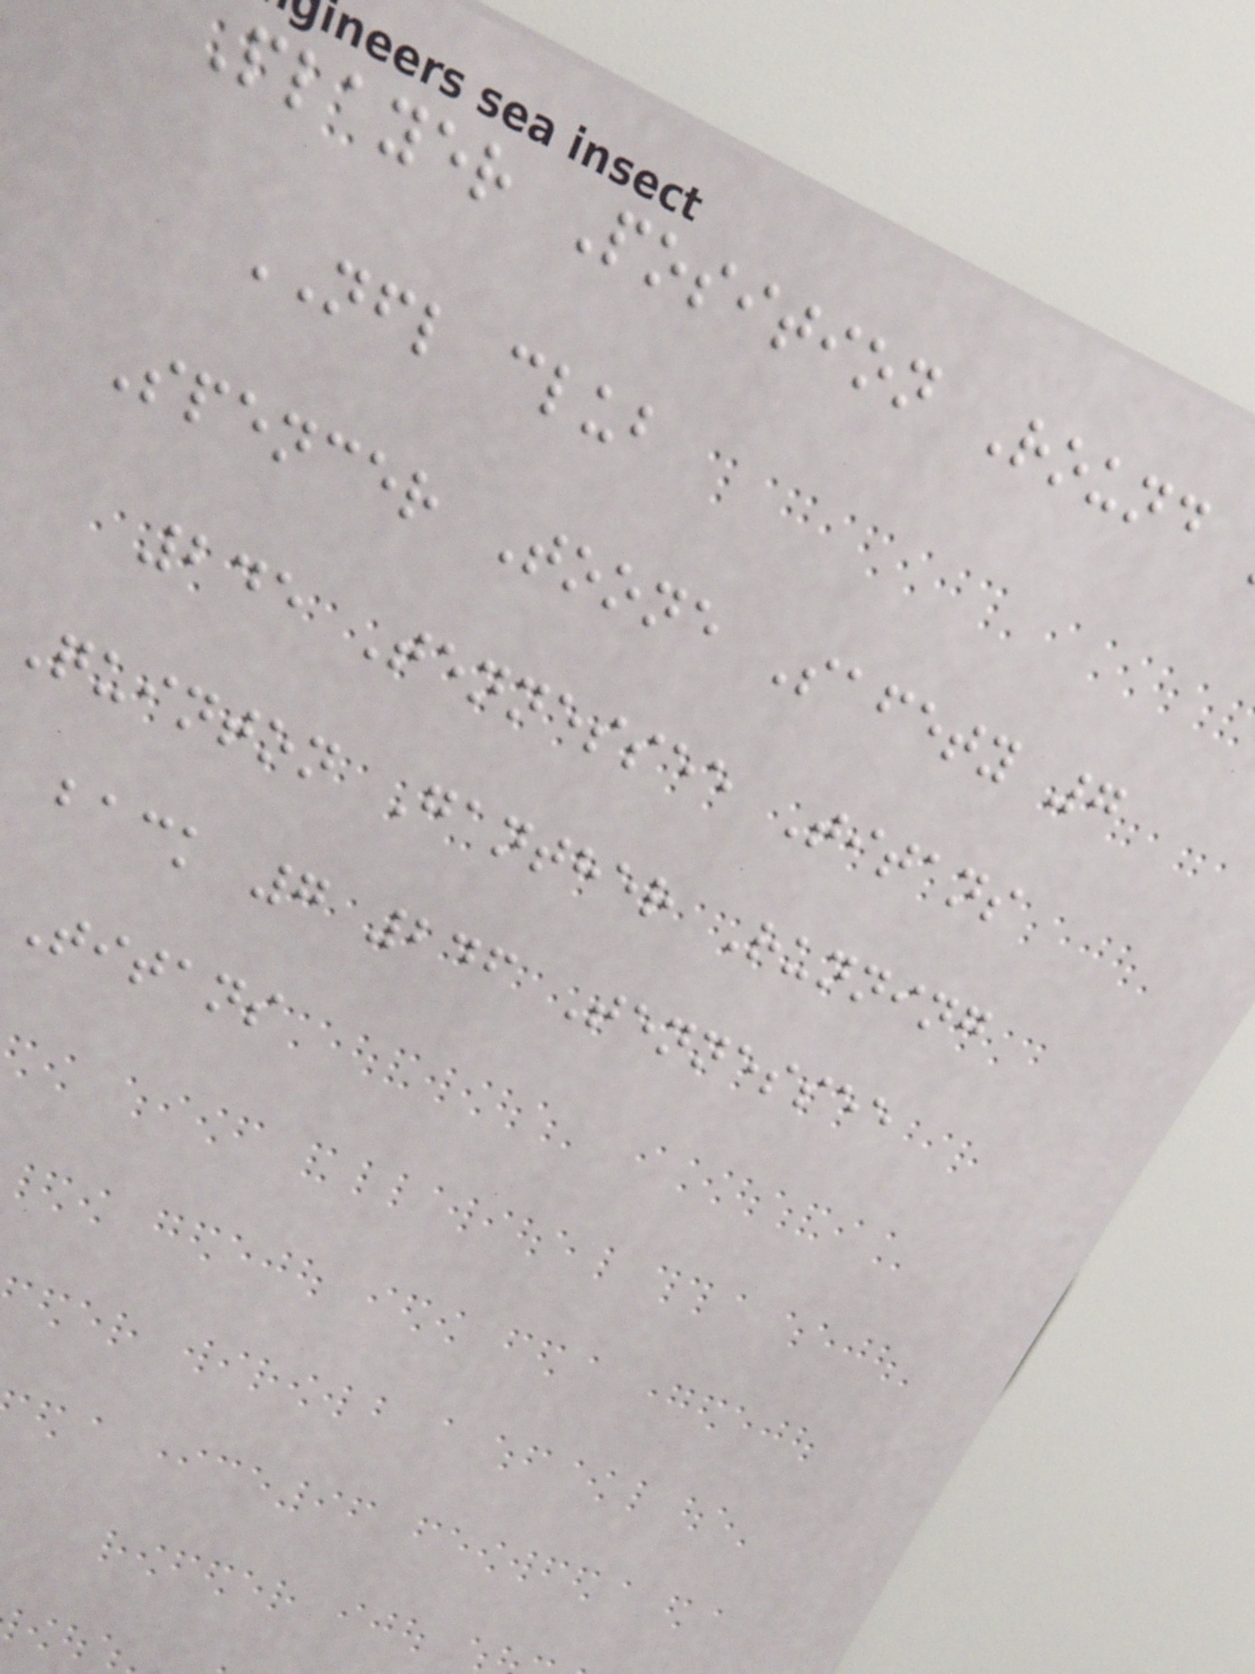Player Position Round
NFL club
Spencer Toone Safety 7
245 Tennessee Titans
Quinton Ganther Running
back 7 246 Tennessee
Titans
